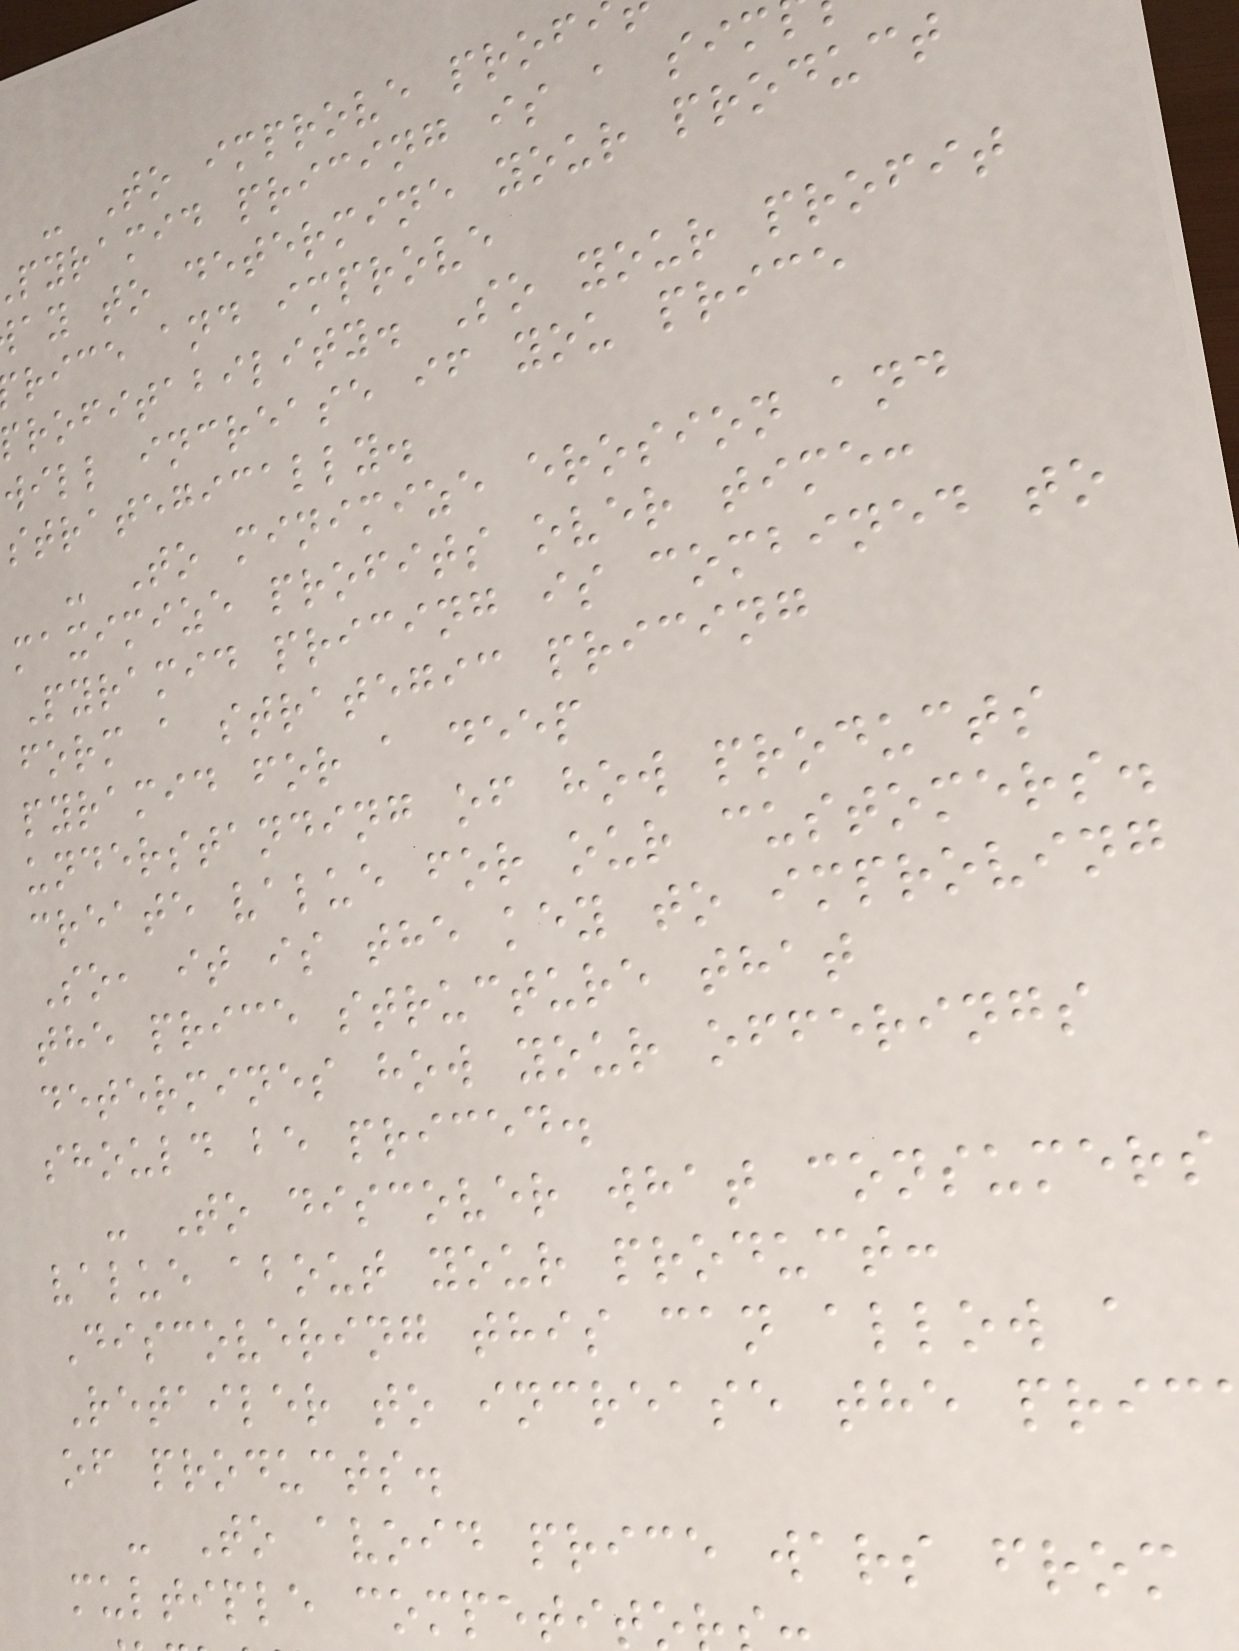- To improve prof
pyramid pricing is a sim
ay to determine your product
rice and improve
profitability. So your profit
will increase if you price
strategically.
- To minimize erosion and
maximize profits over time:
Pyramid pricing is combined to
form a strategic pricing
pyramid for a deep
understanding of how products
create value for our customers.
So, it is the key to improving
the price structure that
determines how your offerings
should be priced.
- To discover what consumers
value about your product:
Discovering this can allow a
Retailer to increase the pric
of products.
- To avoid price wars from
multiple competit
